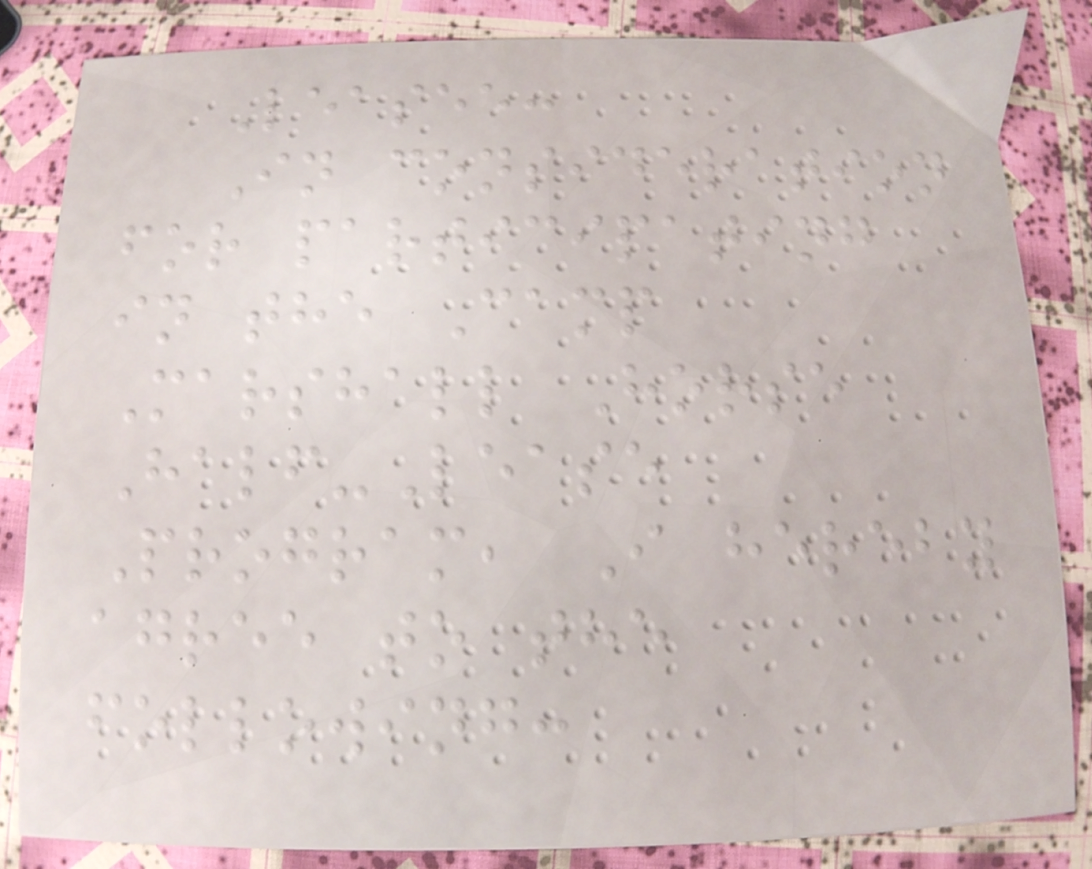Leasee:
In consideration
for participating
in the Camp
Marshall Horse
Half-Lease
Program, I hereby
agree to the
following:
